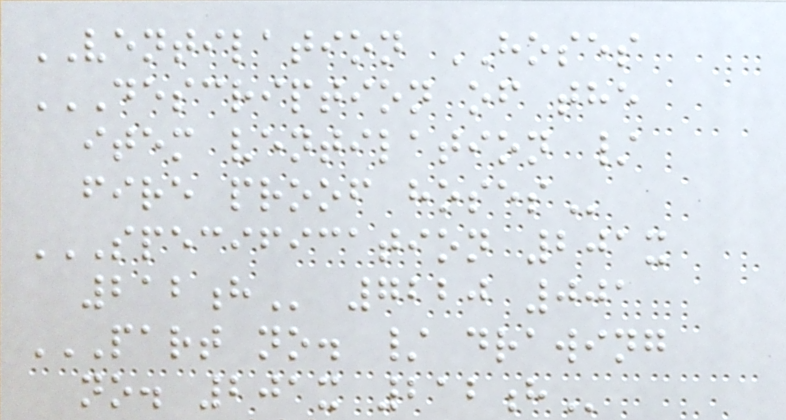VENTILATION HOSES
DESCRIPTION OF THE
ITEM VENTILATION /
FIRE PROOF HOSES
SPECIFICATION 201X
212H 7220 001
PART NO. / DRAWING
NO. 201X 212H
